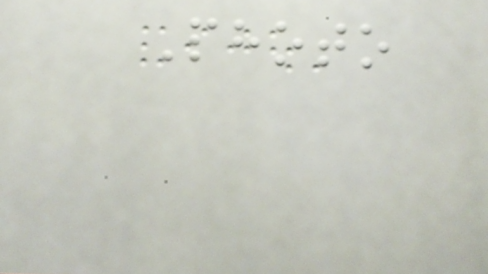Photo
